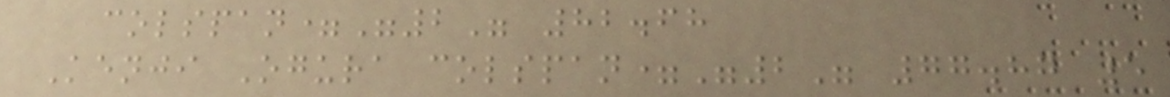colspan="2" 82.68
Kenji Ogura colspan="2" 77.87 5
